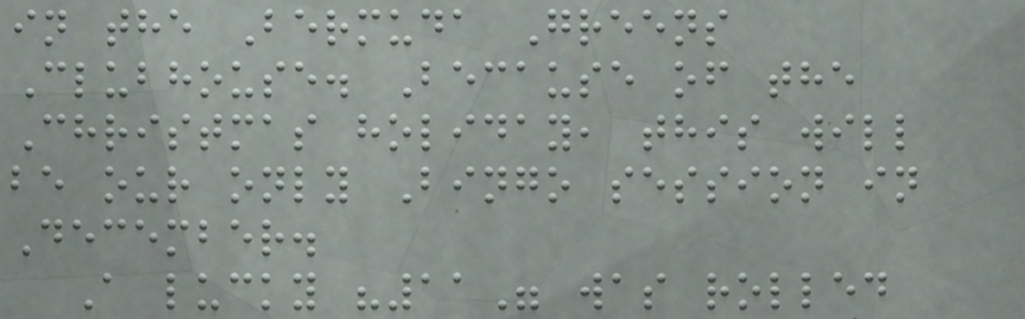in the Bermuda Greens
Clubhouse. Because of the
Christmas holiday, this will
be our only Bingo session in
December.
A lucky "11" was rolled
